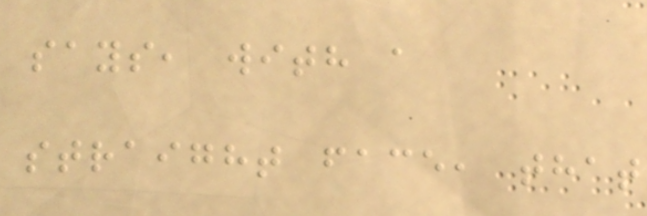says, with a
straight face, that
